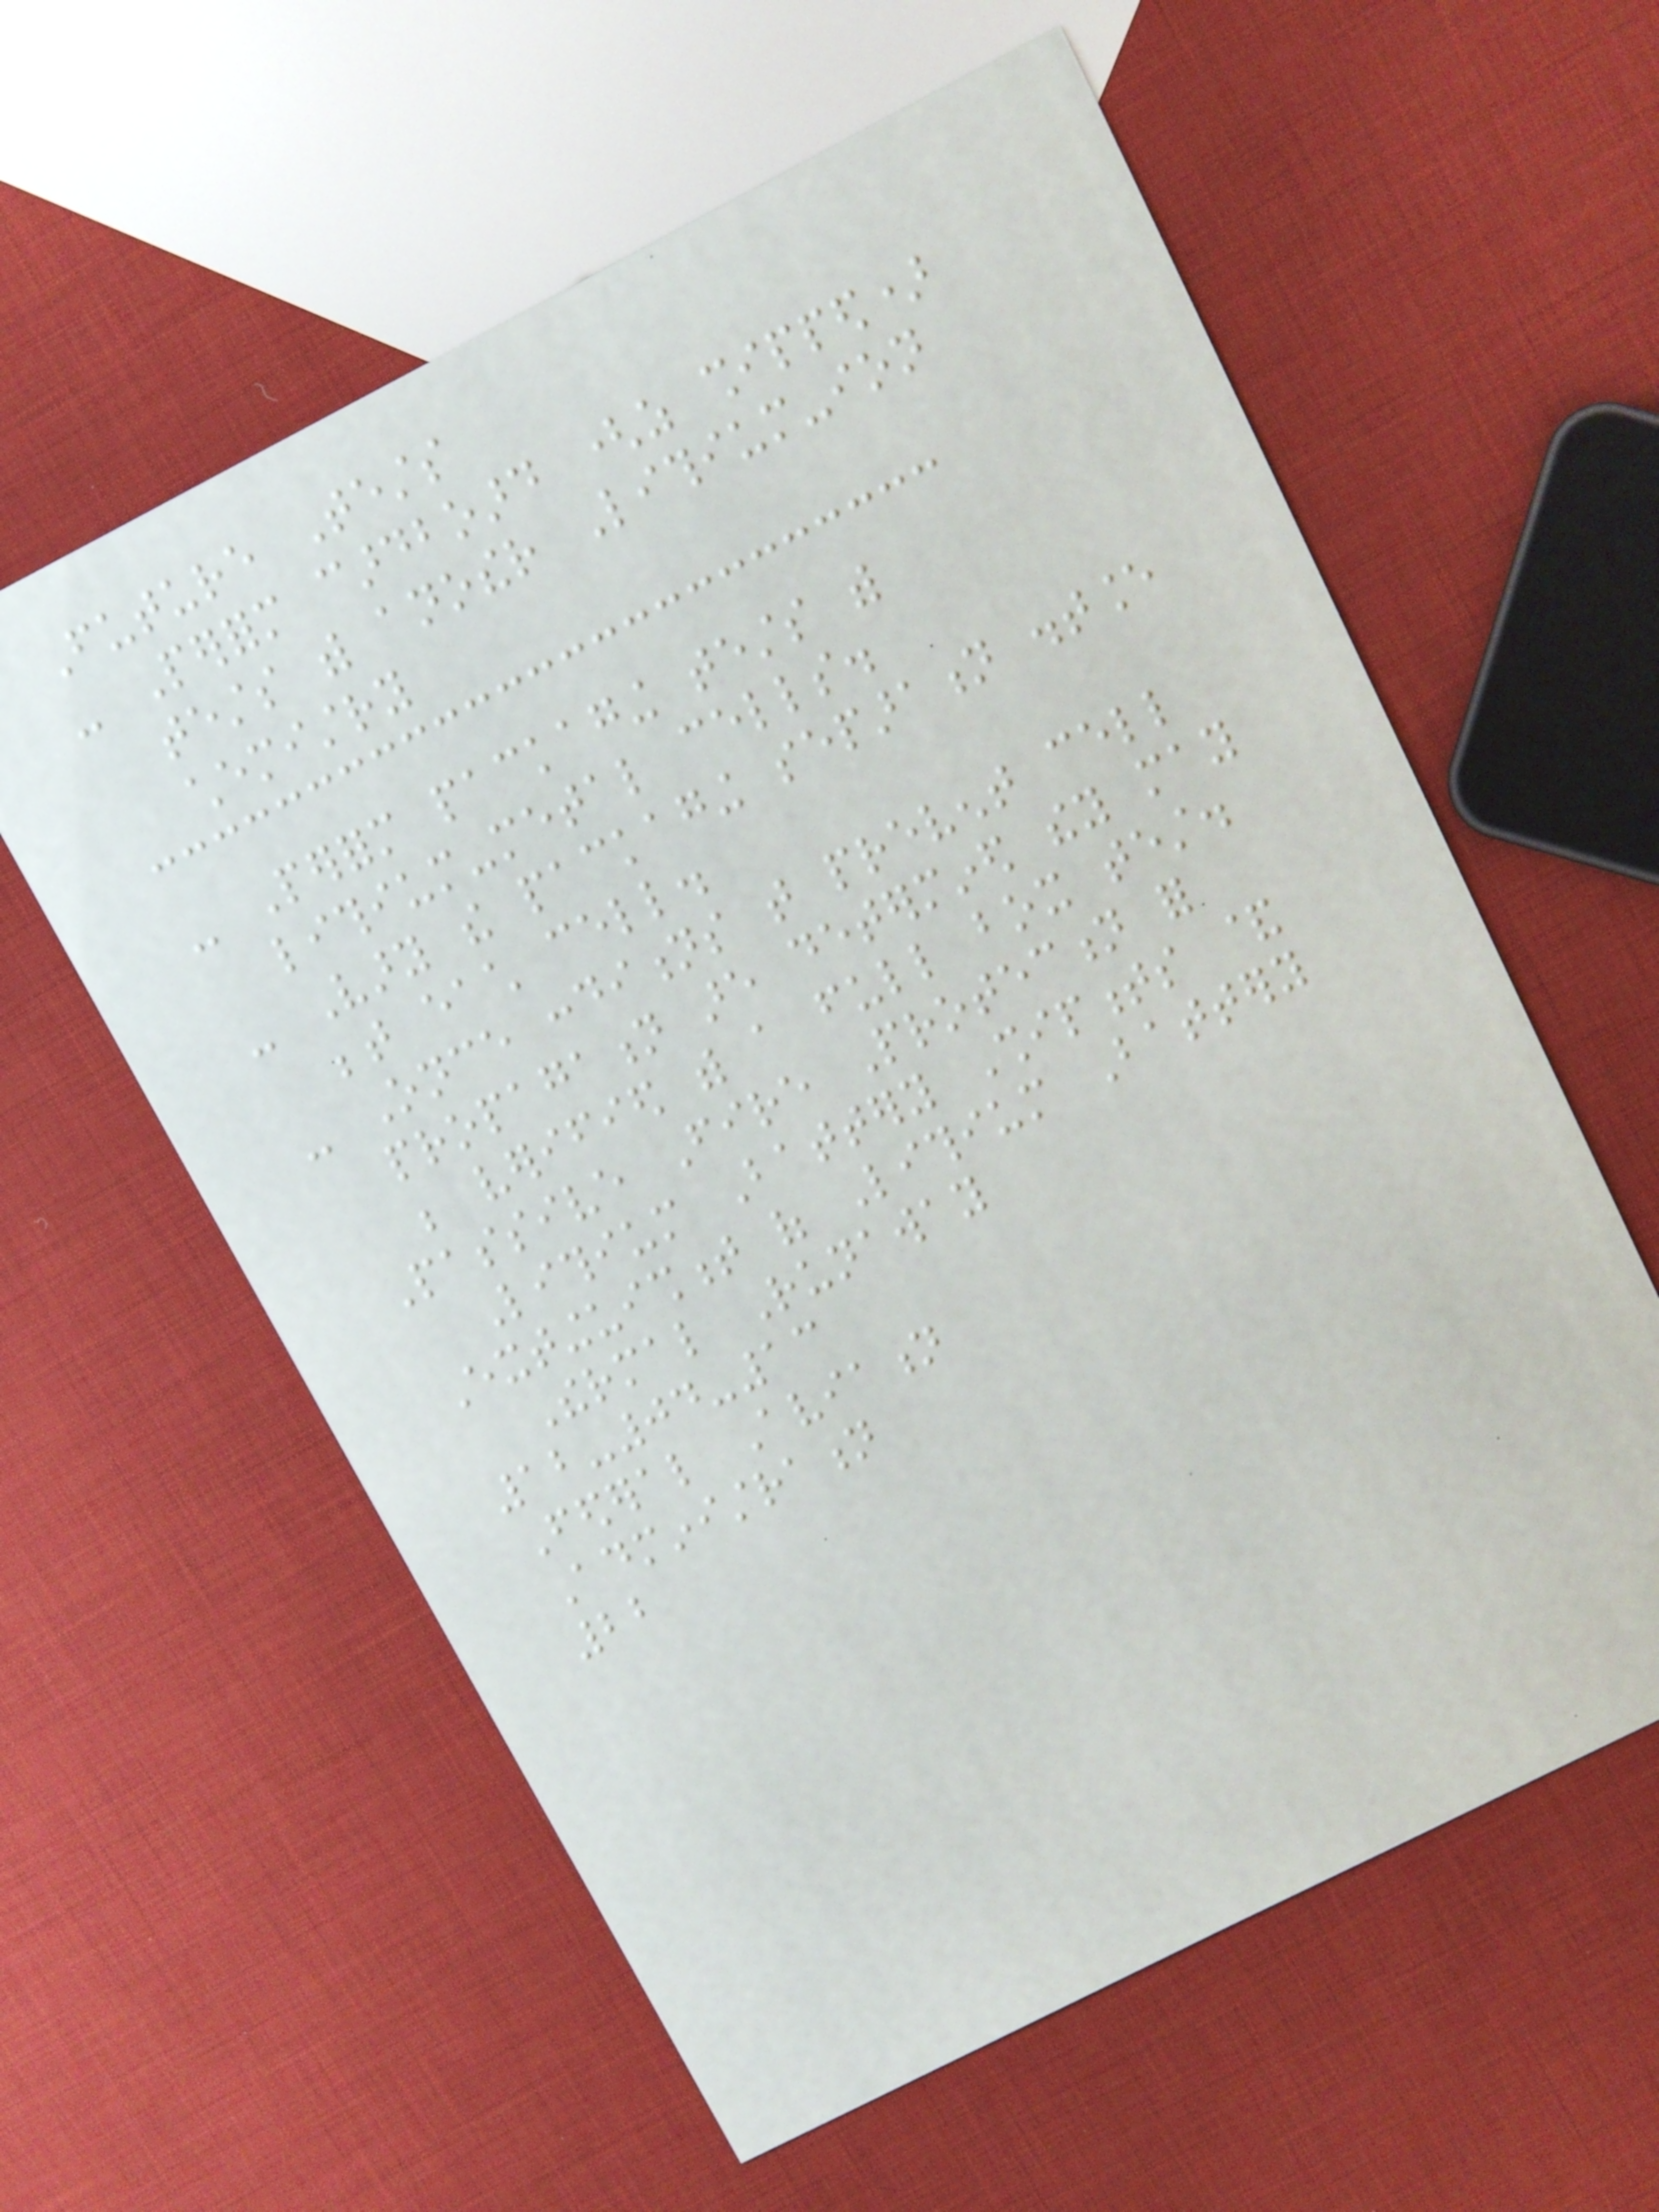Future Tests
- Perform cardboard (as shipped)
tests with another Lithium-ion
chemistry
- Perform packaging tests with
lithium-metal cells.
- Vary the packaging separation distance
between each cell.
- Once conditions that prevent cell
propagation are determined they may
be verified with a full box test.
Passive Fire Protection for
Lithium Battery Shipments &
Extinguishment of Lithium Battery
Thermal Runaway
12-04-13
Federal Aviation
Administration
22
